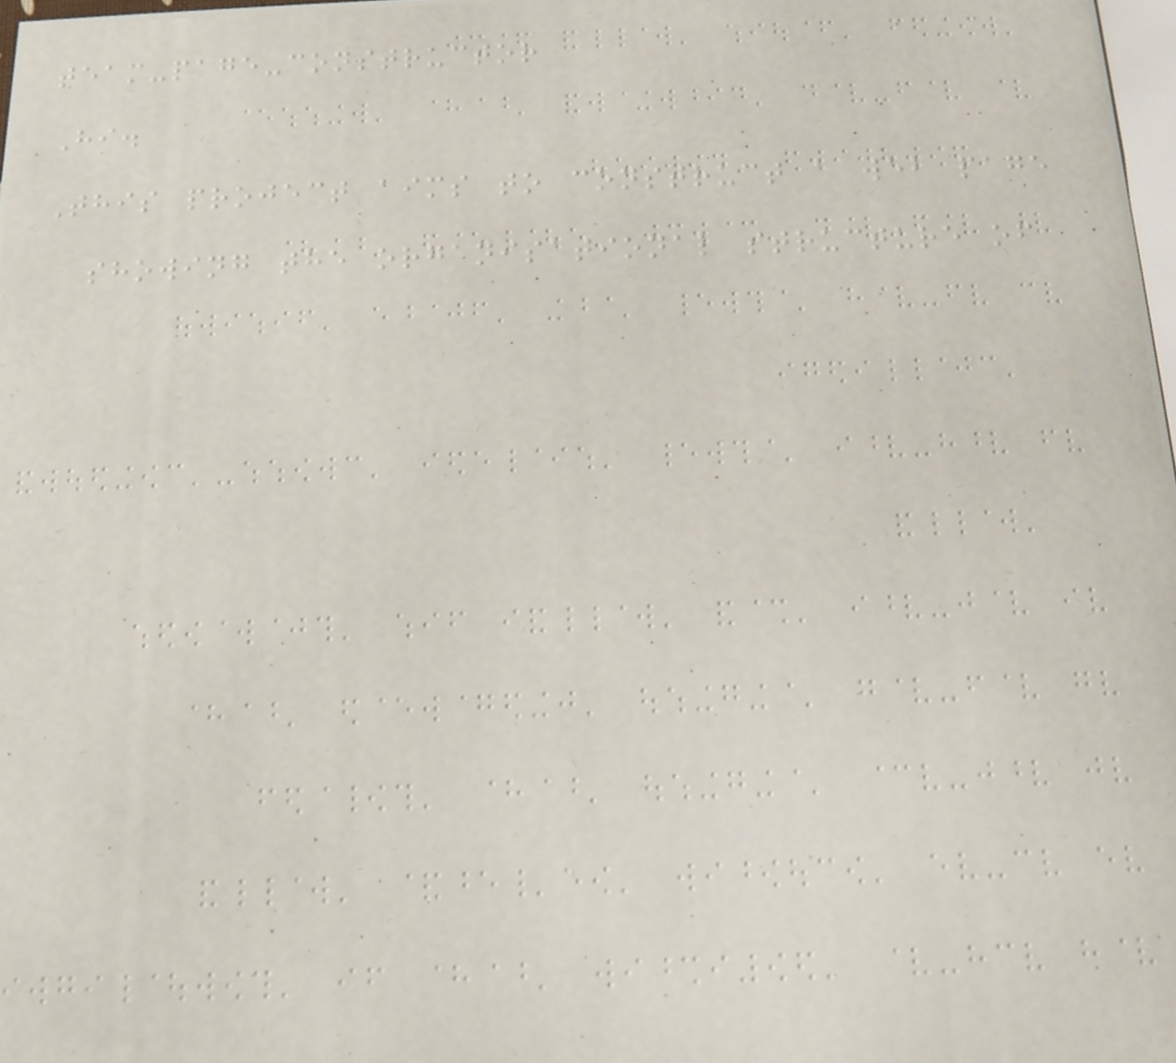team-page-constructor
Hi.
This project aims to construct a web page
showing the organisational structure of
